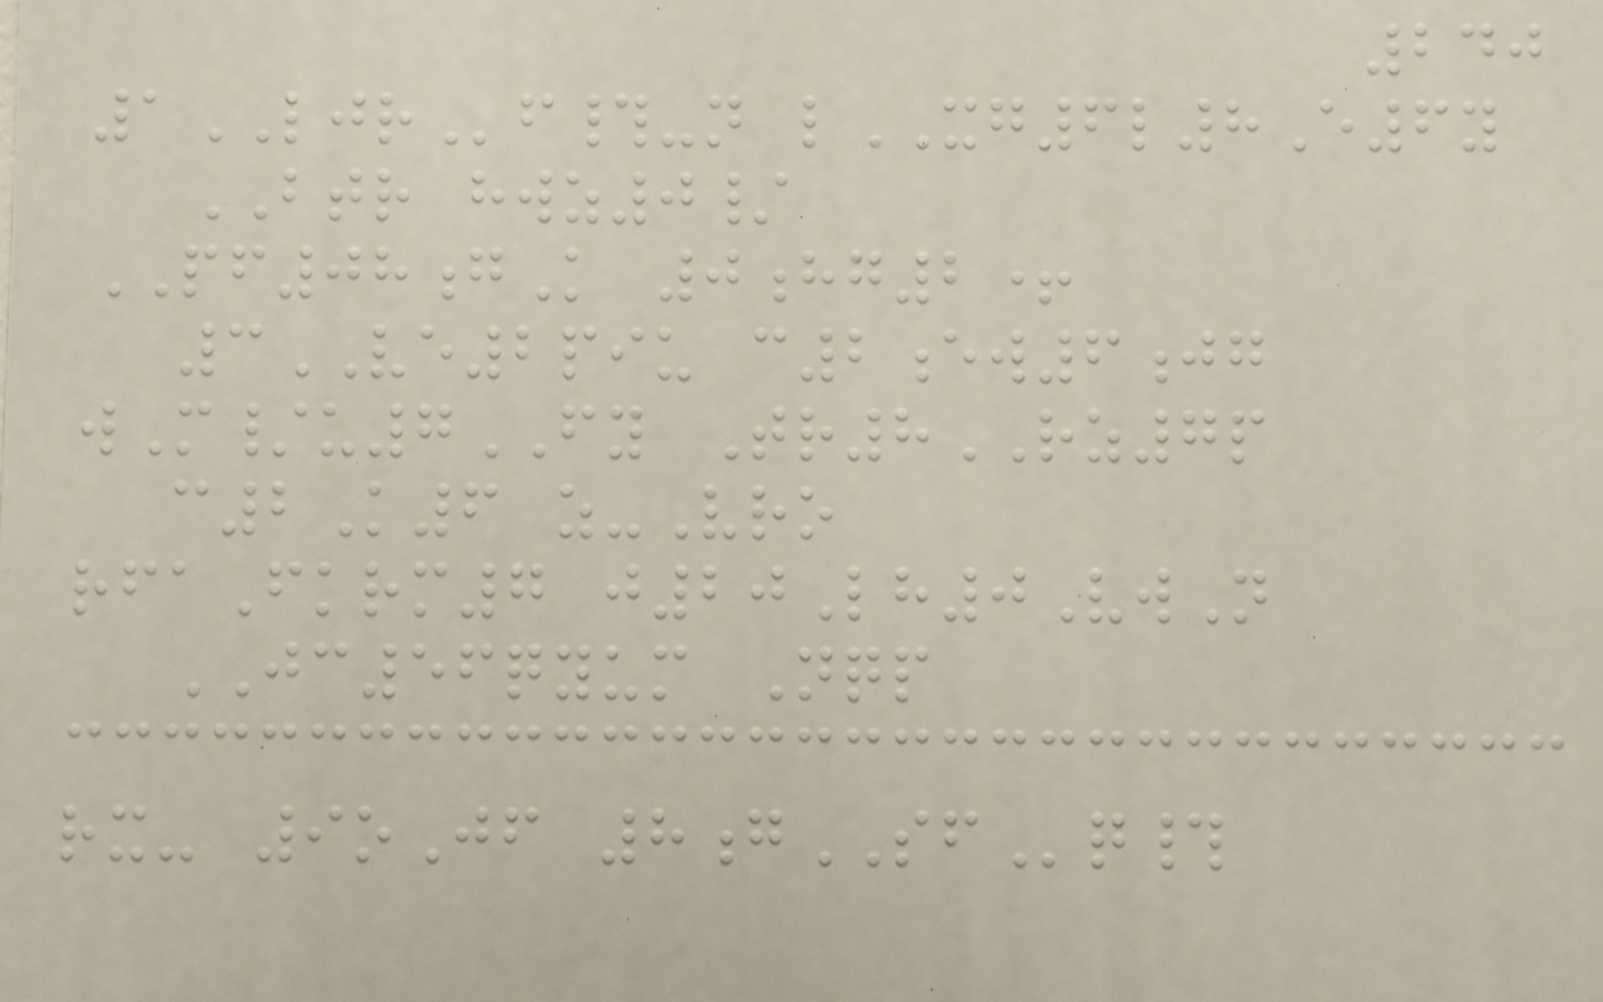240
1LJRf#-n lXG6l8E6y
BTR hwz0/
PF08gK 0hg2+
3VE2piu c2ew6jg
wM/u7FY Tr8RZ7p
c2K6 z-Vro
rfaFkrm7 j20Lh0VwN
JC56qyum Nqp
rx- 9oJf 8gSFq#
